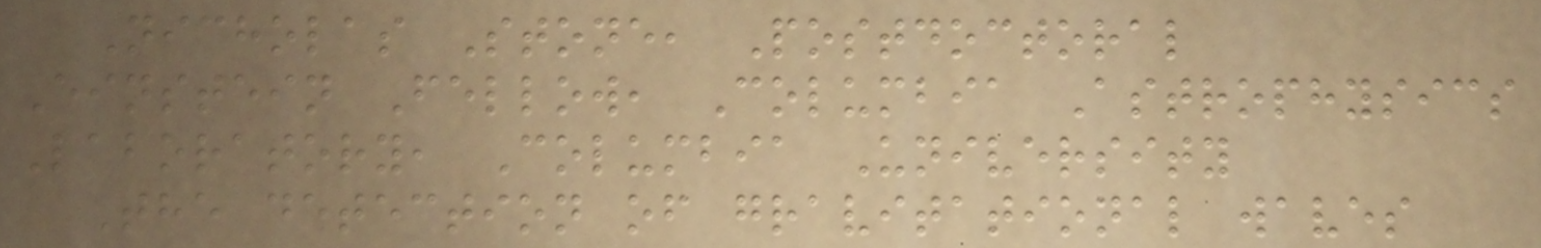Nicholas Stone, Postdoctoral
Einstein Fellow, Columbia Astrophysics
Laboratory, Columbia University
The detection of gravitational waves
